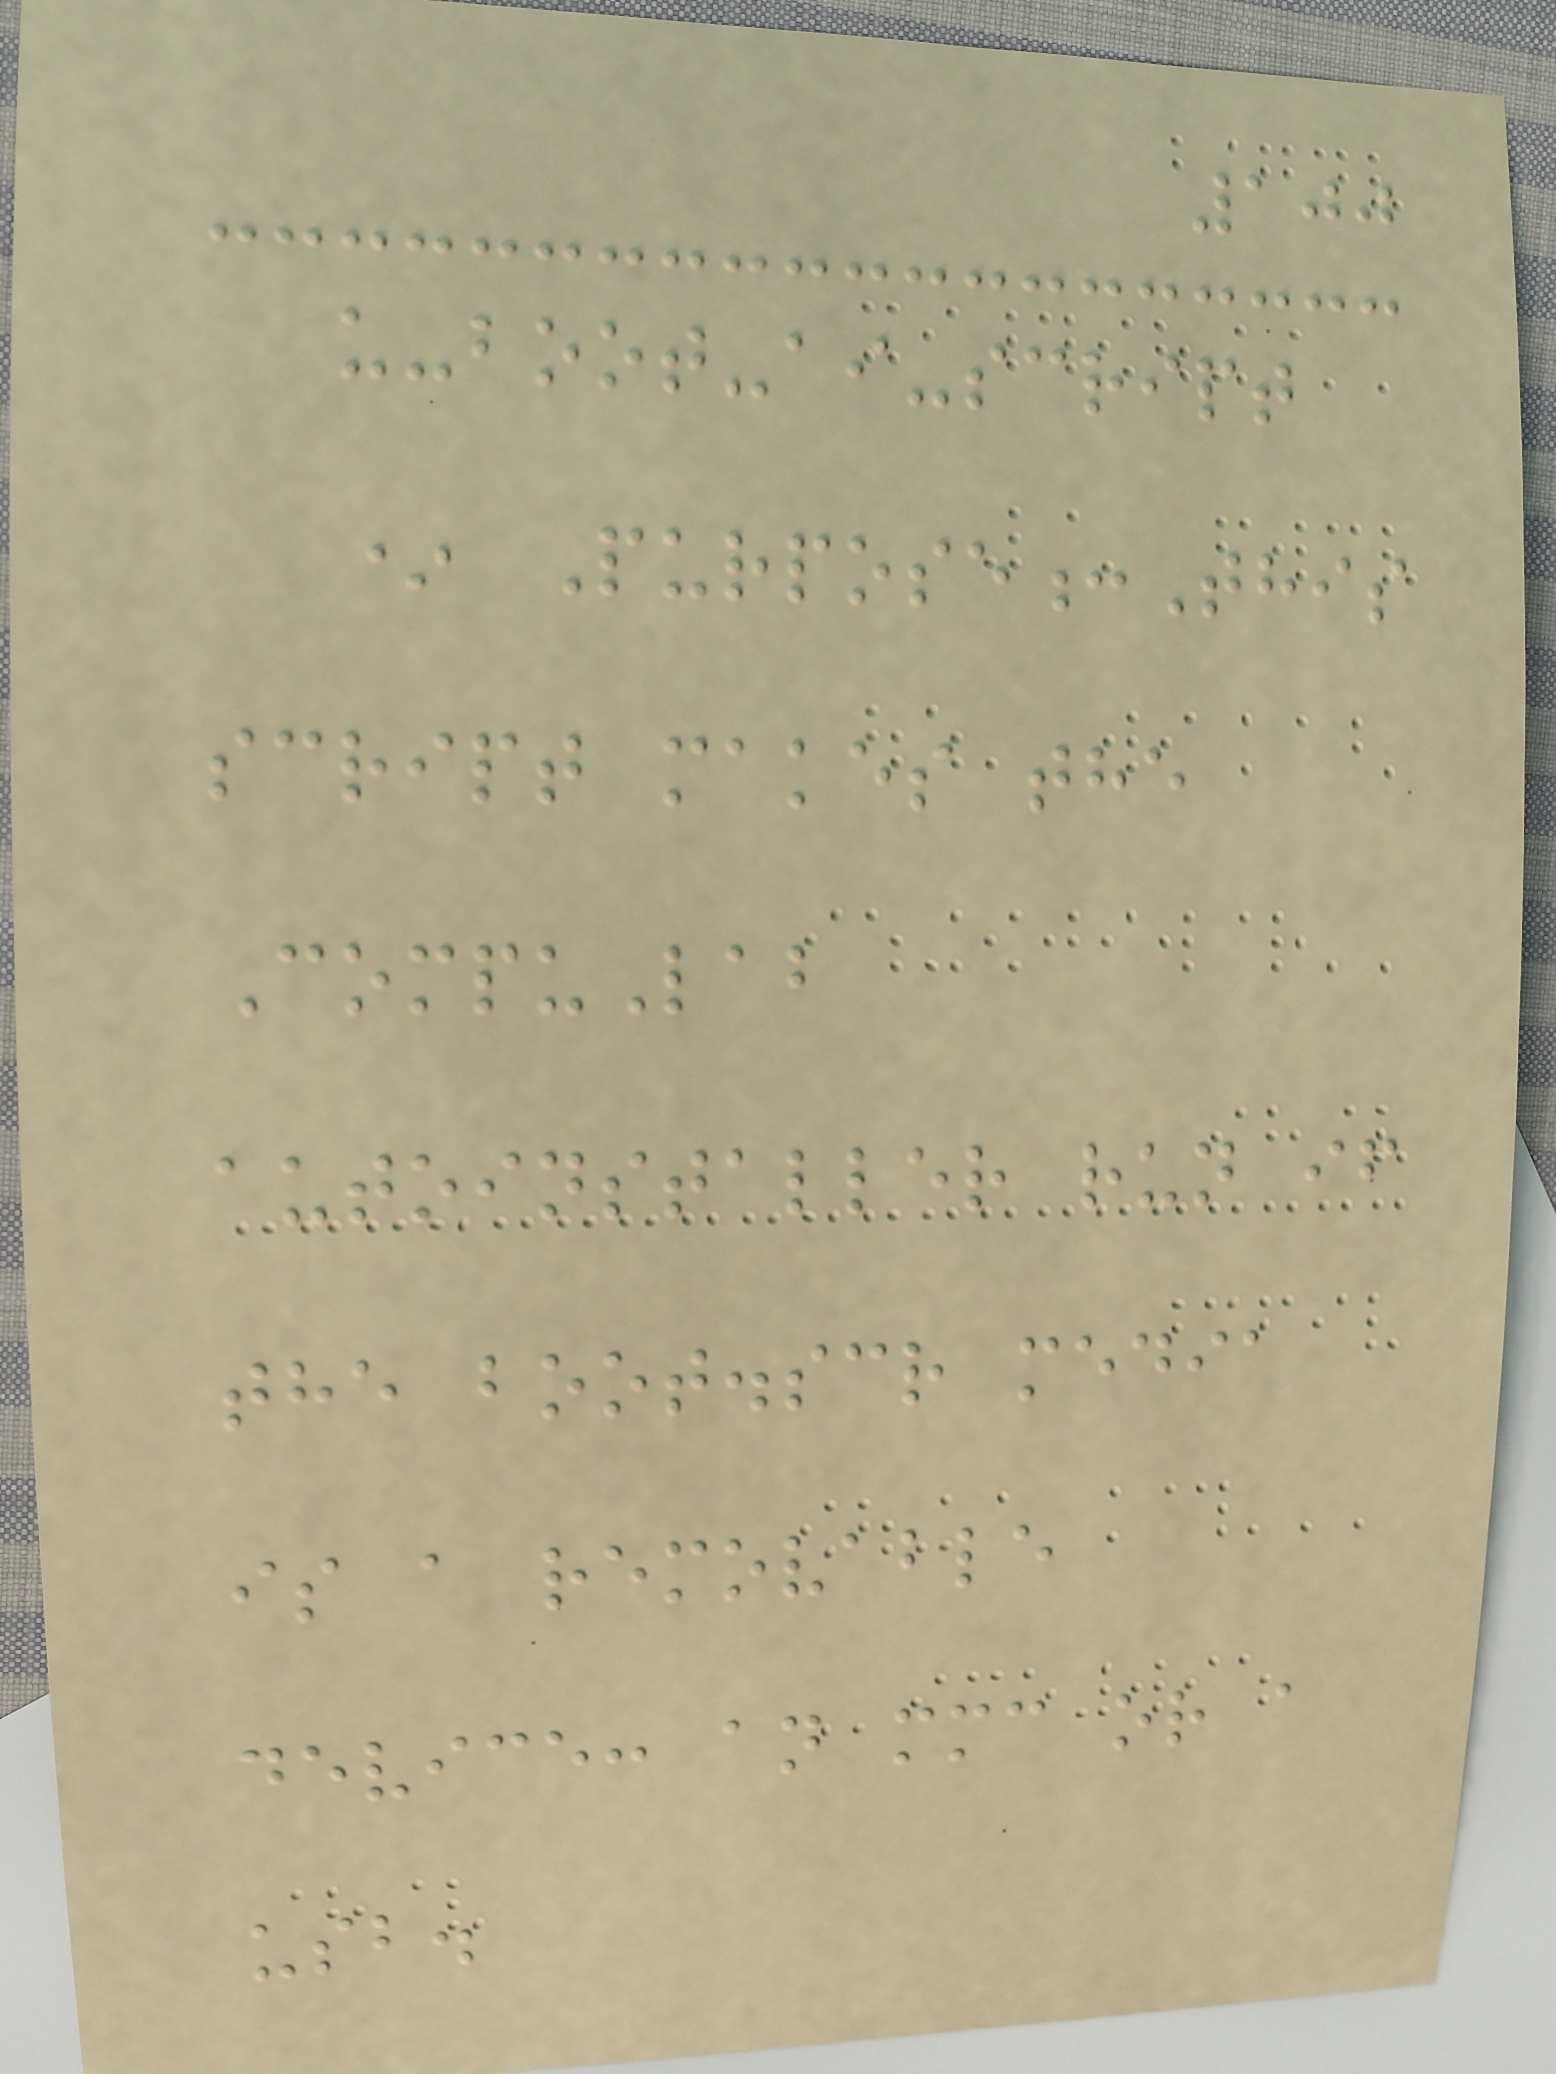100
u-boot-ai-script
* Purpose:This
script makes the
CompuLab
autoinstaller run if
the boot.scr media
is a removable
device: an mmc or a
usb.
